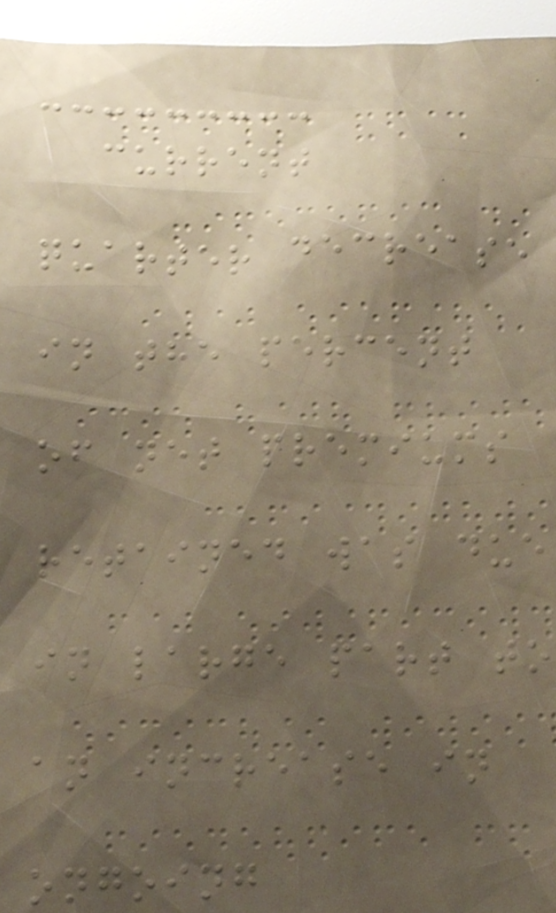current
quarter decrease
in the percent
of net premiums
retained was due
in large part to
an increase in
ongoing
